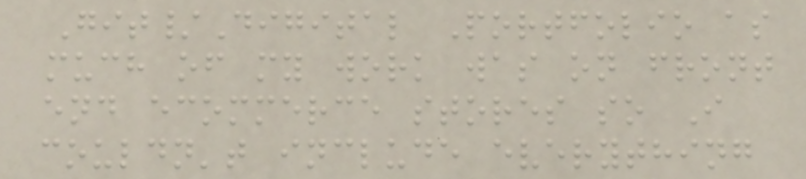Git/Digital Portfolio as
much of my work was on front
end ecommerce stores so I
couldn't include everything
